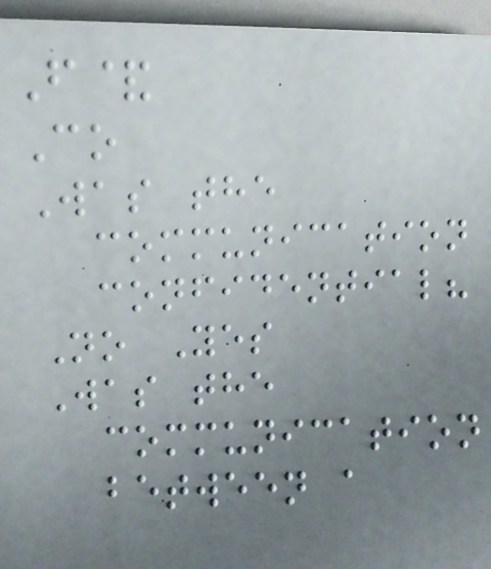F&
Co
Was the
communication
confidential?
No Yes
Was the
communication
between a
